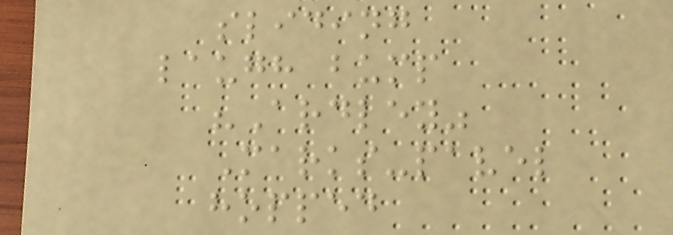sliding
laugh bump
"Ardley"
Marks-pavel
hopped
